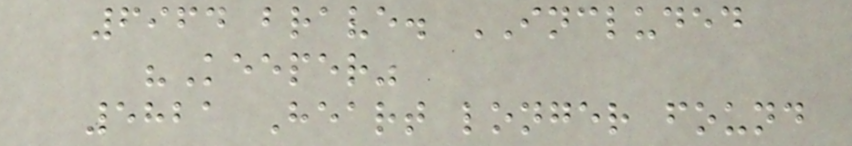6964 brave. INCLUDED
"Keeper"
5821 Heart longer found
